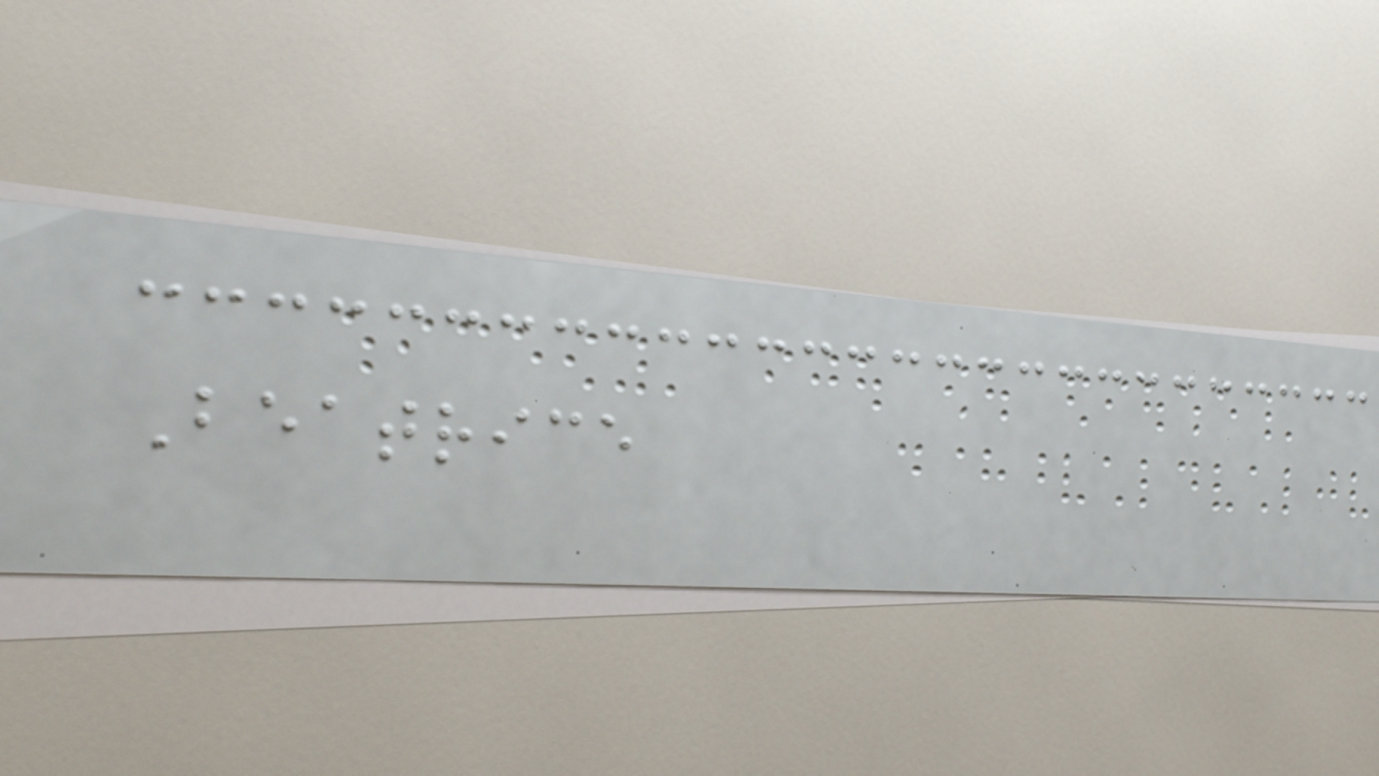Beatrice
